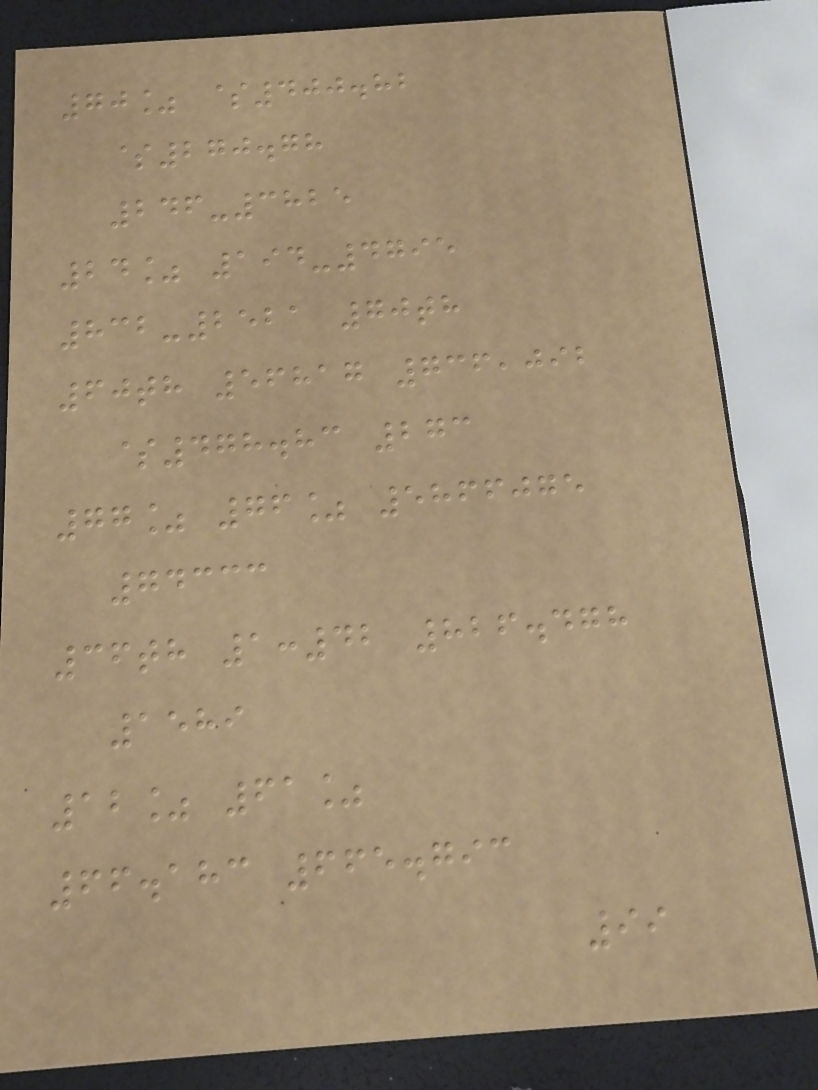70% $400.82
$270.78
246-3825
24% 194-4795
832-2521 70th
60th 56817 736,092
$478.83 273
77% 76% 5866075
74333
36th 1:42 826.478
1589
12% 61%
66.183 665.793
99
